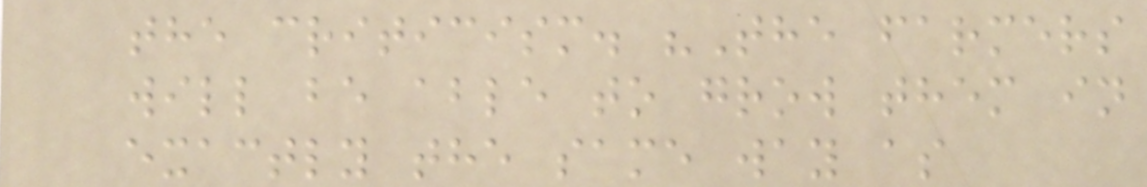the criticism. "The farmers
will be able to grow them in
exactly the same way as
